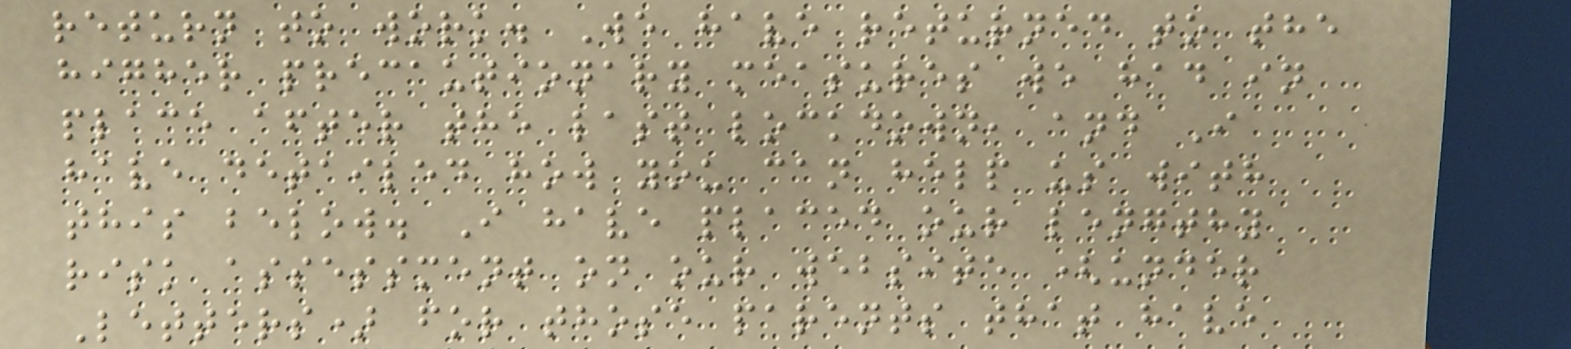return to work. We have returned to the
higher precautionary measures we had in
place after the last lockdown, and I
have detailed how you can help us with
this below. I have placed our lengthy
risk assessment on our website (under
Letters) for those parents that have
